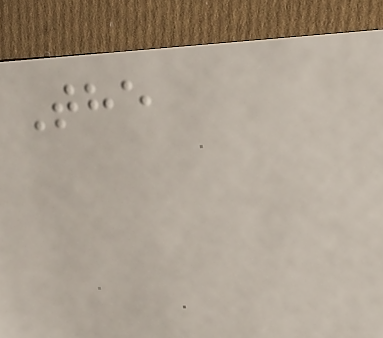The
